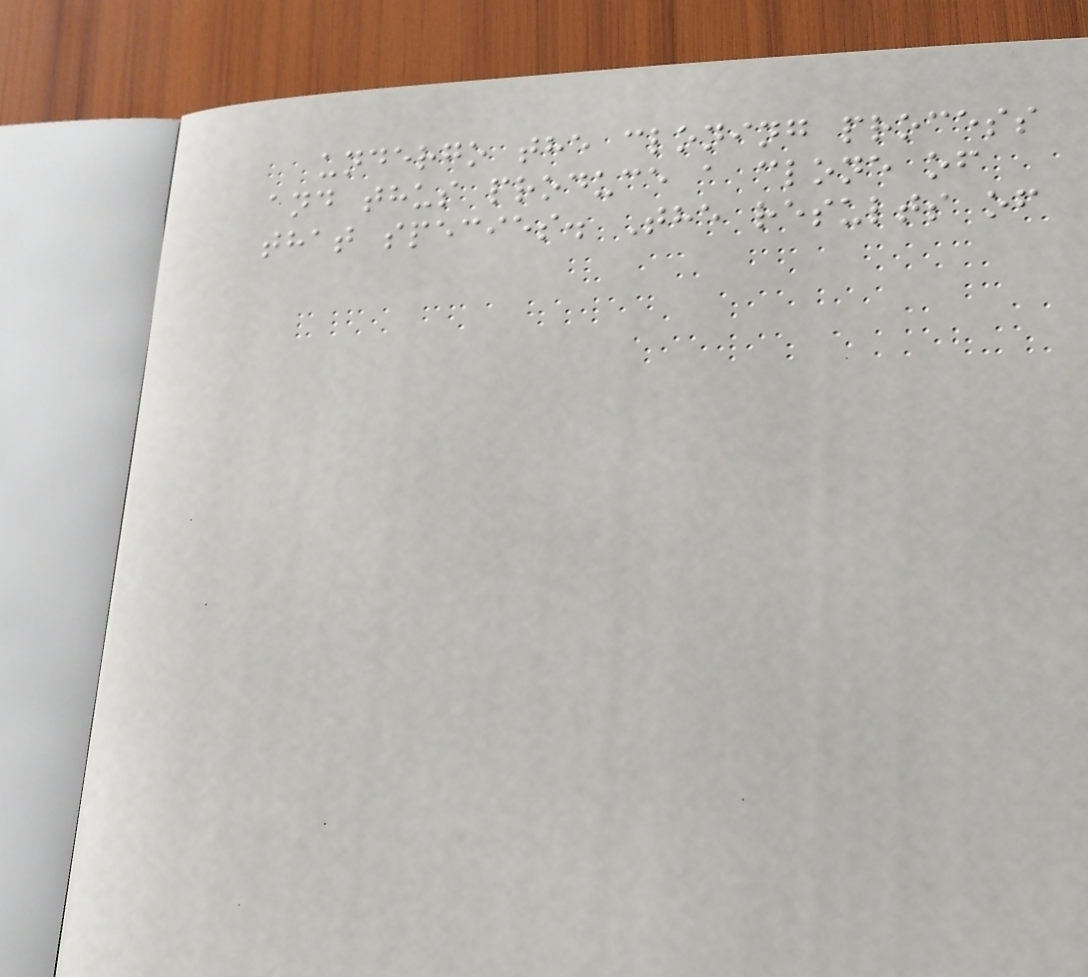undergo the cloning process
and thus produce a clone of
that species. The results of
